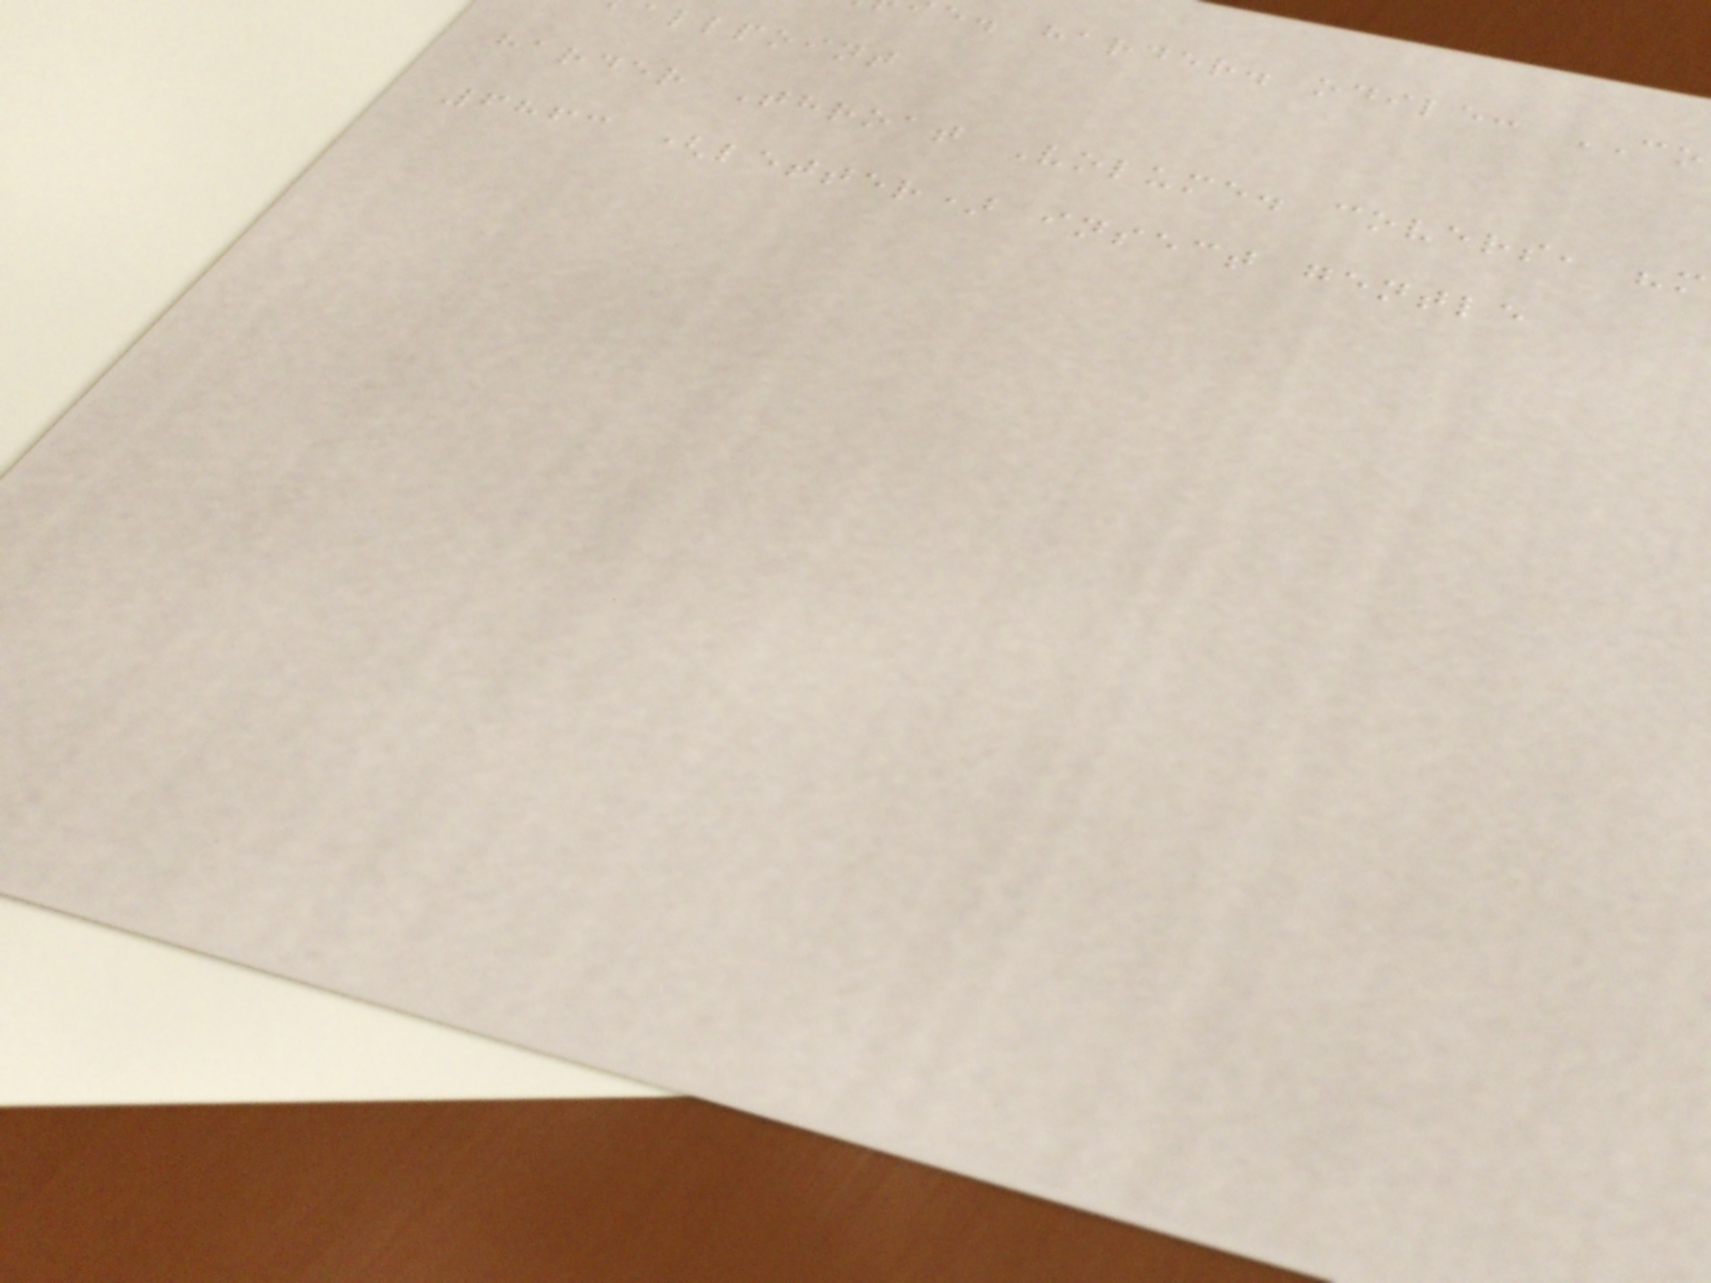e. harder. odile: CO
allpoint
harder Throat Volume. covers, "m
6863 (letter) insect gentle
